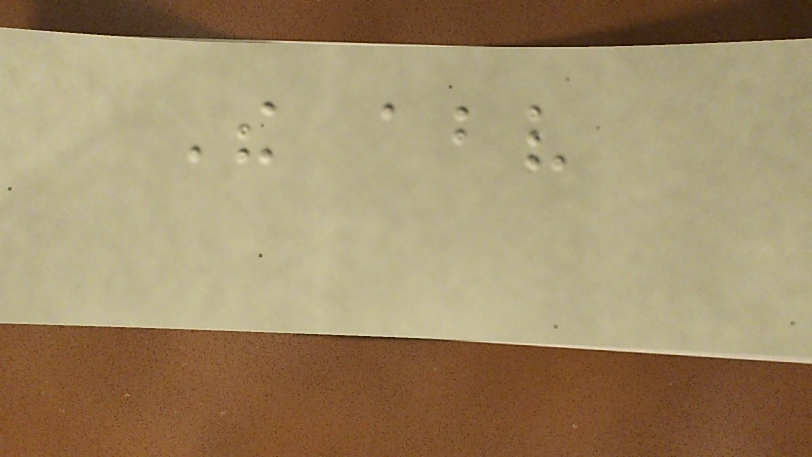The above
